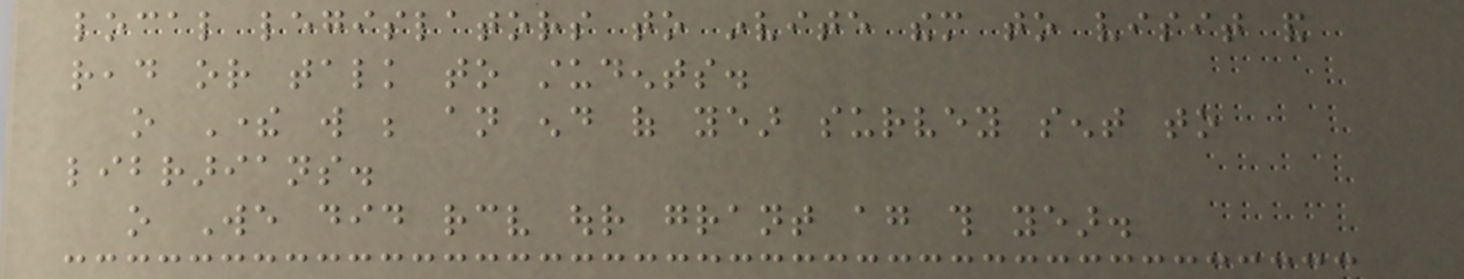local legislators to invite them to visit and
read or talk to students.
o There will be an end of year survey sent to
librarians.
o We did receive our grant again this year.
